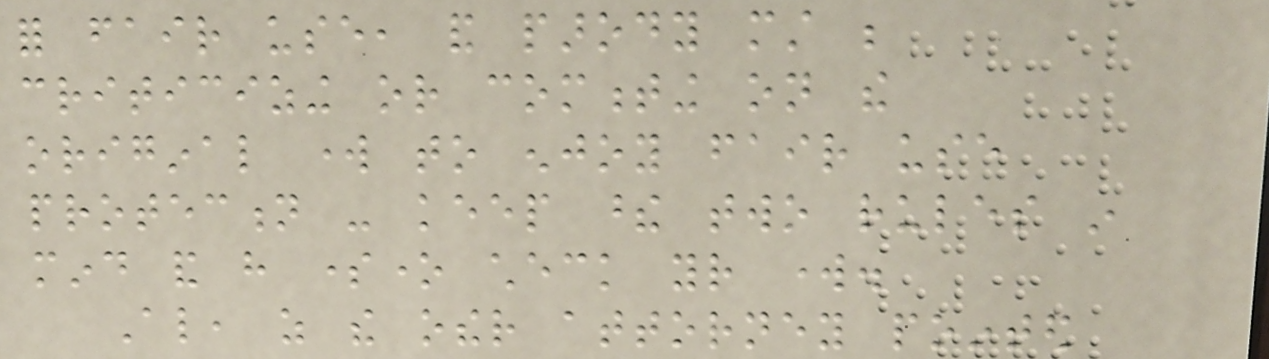for fair use, and parody must be
criticizing or commenting on the
original work to enjoy fair use
protection - keep these two rules in
mind and have someone check your work.
Also, as the other attorney pointed
